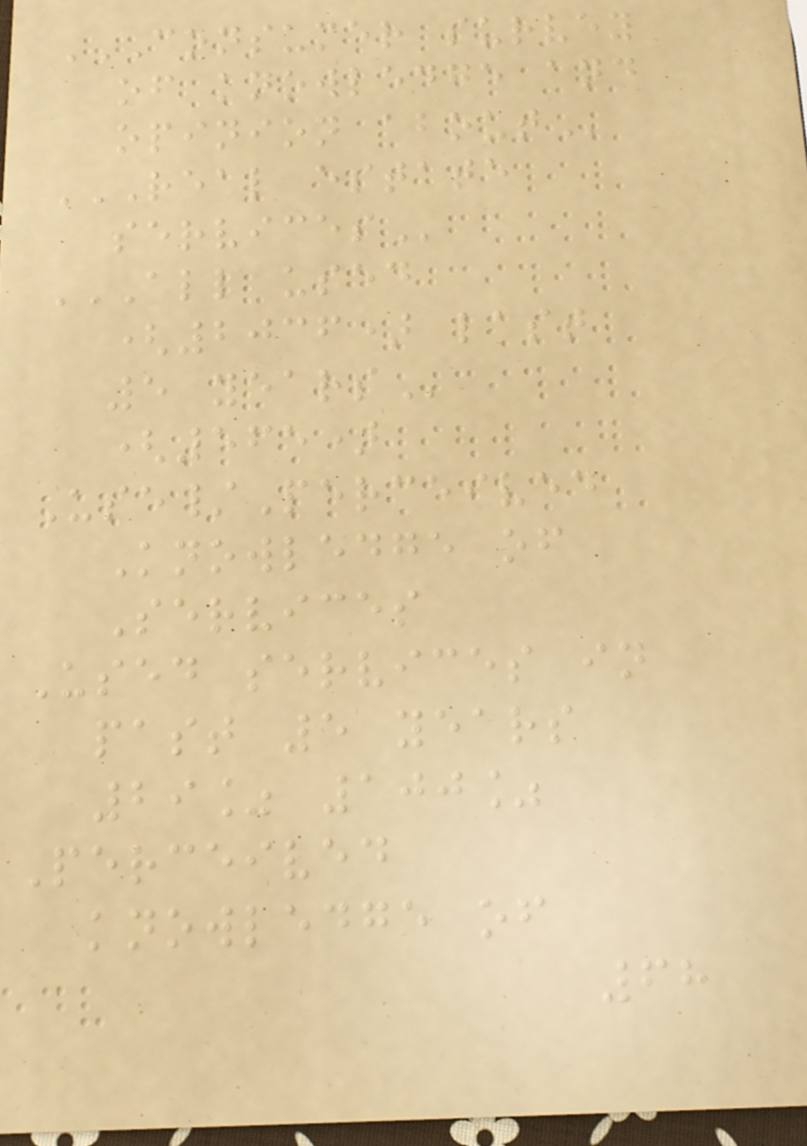CONSUMER SURVEY
OF KNOWLEDGE AND
OPINION ABOUT
REAL ESTATE
SERVICES
ALL USED
(2036) LAST
5 YEARS
(565)
Use/Perceived
Knowledge of
Services
Used services in
past 5 years
29% 100%
Perceived
knowledge of
68
